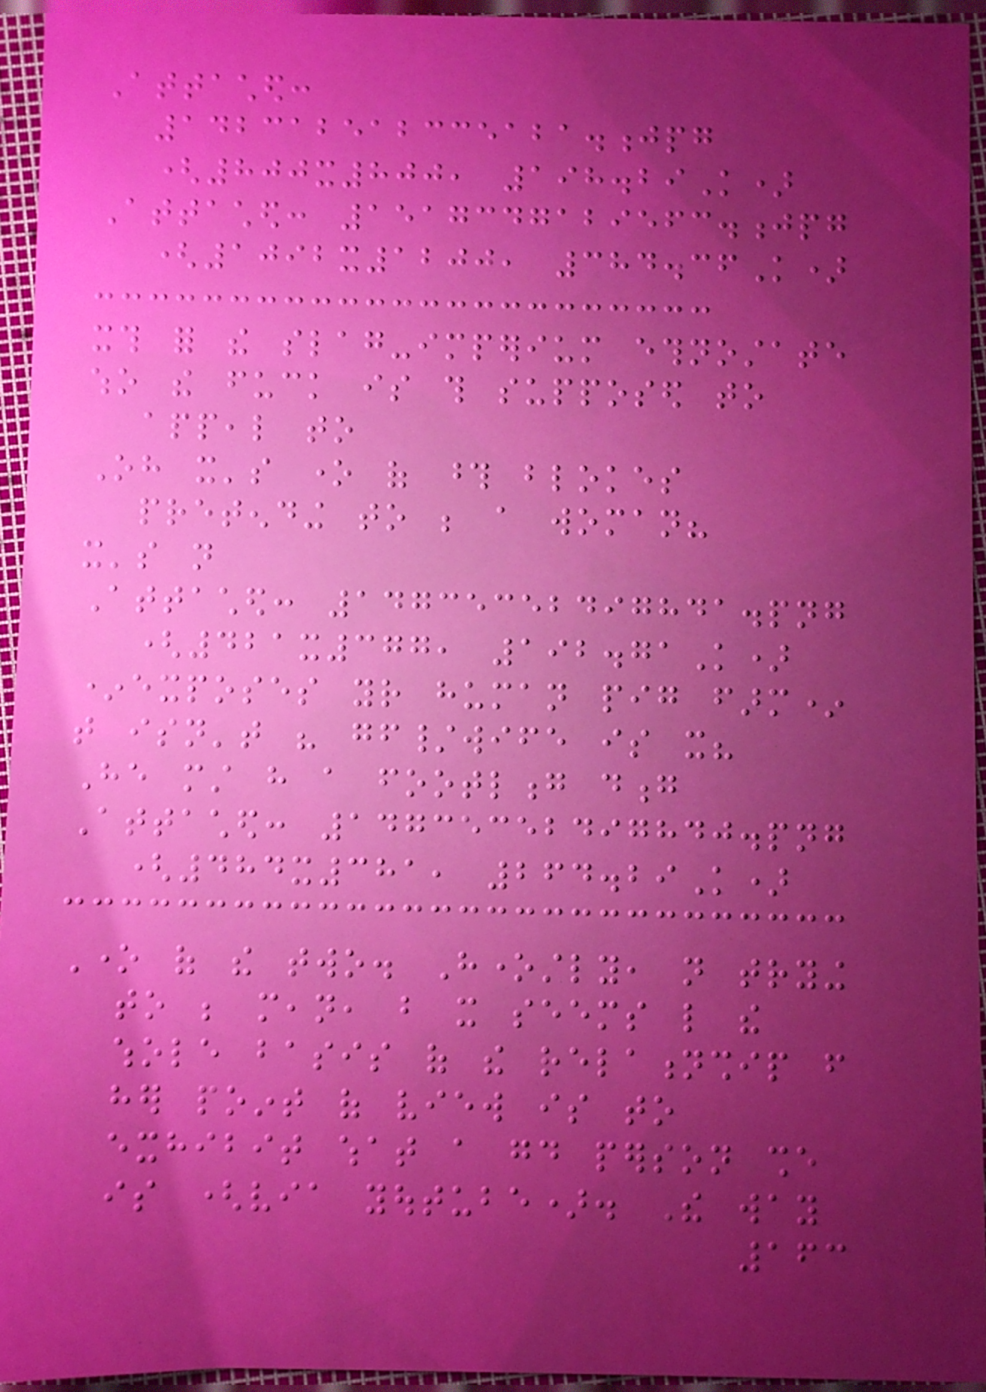Attached:
142312512335121.jpg
(800x800, 198.29K)
Attached: 1517347129563.jpg
(1092x1200, 384.36K)
xth for the slag-imperium ethnostate
who the fuck is this supposed to
appeal to
Oh it's one of those blokes
pretending to be a woman?
it's not
Attached: 14735352497841.png
(421x377, 192.71K)
*exposes your human pig farm*
that isn't his gf/wife is it?
He must have a footlong dong
Attached: 14735352497840.png
(484x381, 264.29K)
One of the two. Honestly, not trying
to be mean, but it seems like the
whole basis of the relationship from
her point of view is to
exhibit what a good person she
is (via youtube). The way
163
